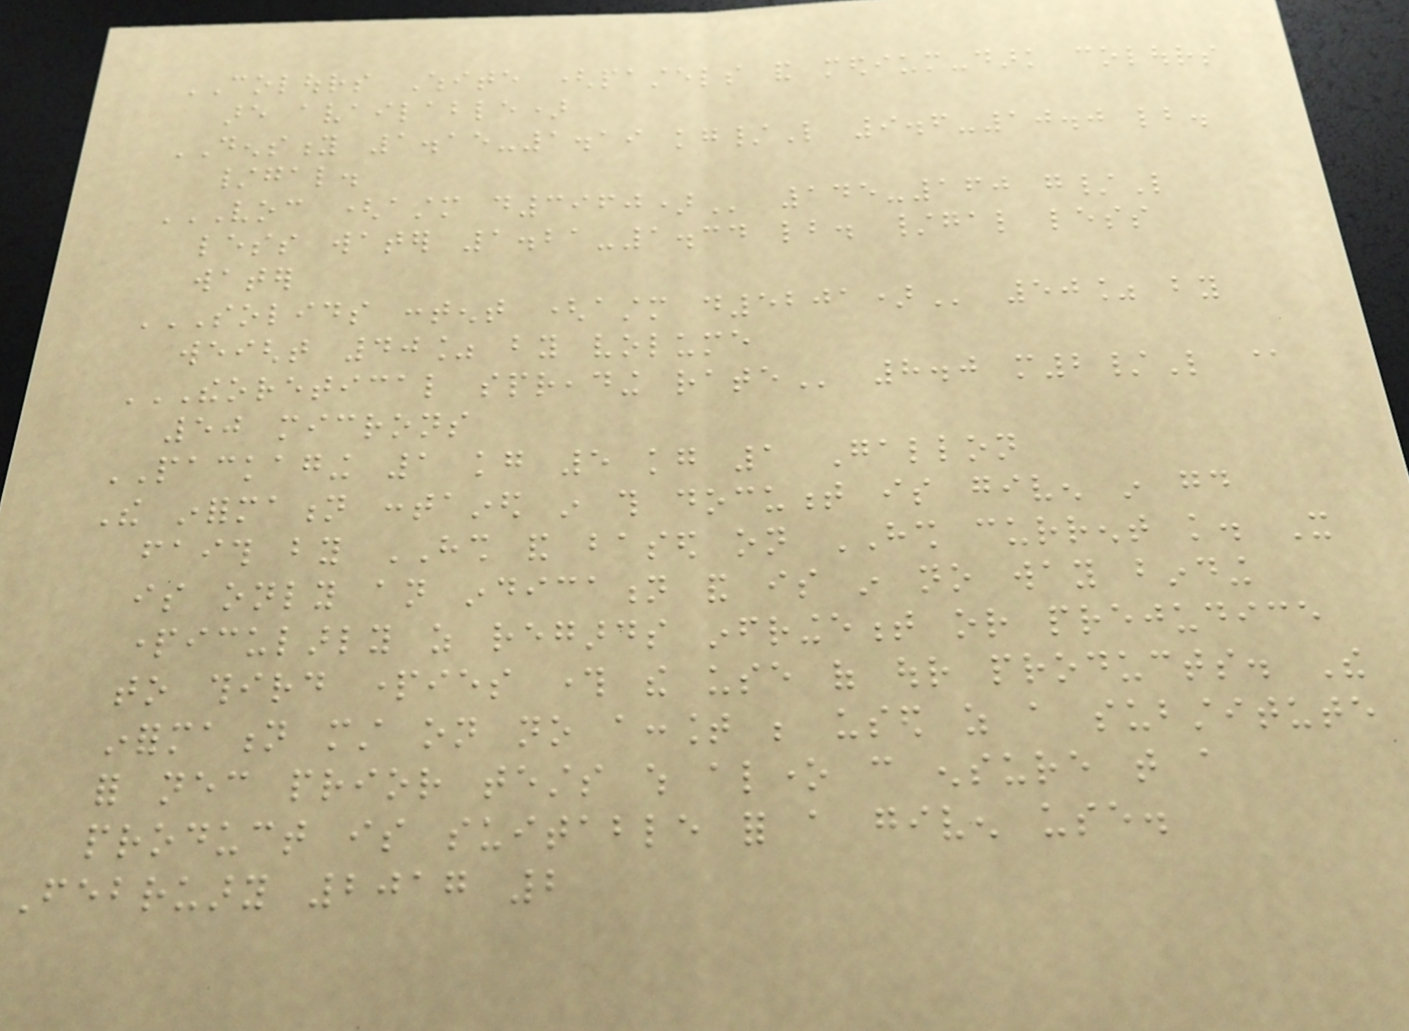COLOURS White (pastels and medium-dark colours
are available)
DENSITY 1.15-1.19 kg/L 9.6-10.0 lb.
/gal.
VOC (ASTM D3960) 145-160 g/L
less water 1.21-1.34 lb. /gal less
water
SOLIDS CONTENT (ASTM D5201) 50% by
weight 40% by volume
THEORETICAL SPREADING RATE 8.0 m2/L @
50 microns
PACKAGING 1 kg 5 kg 1 Gallon
The information contained in this document is given in good
faith by HSH and based on HSH current knowledge. It
is only an indication and is in no way binding
particularly as regards infringement or prejudice
to third parties through the use of our products. The
information must on no account be used as a substitute
for necessary prior tests which alone can ensure that a
product is suitable for a given use.
February 2017 2
